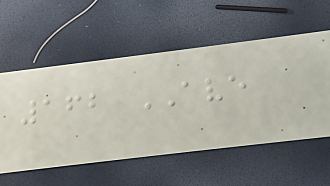162 AVE
